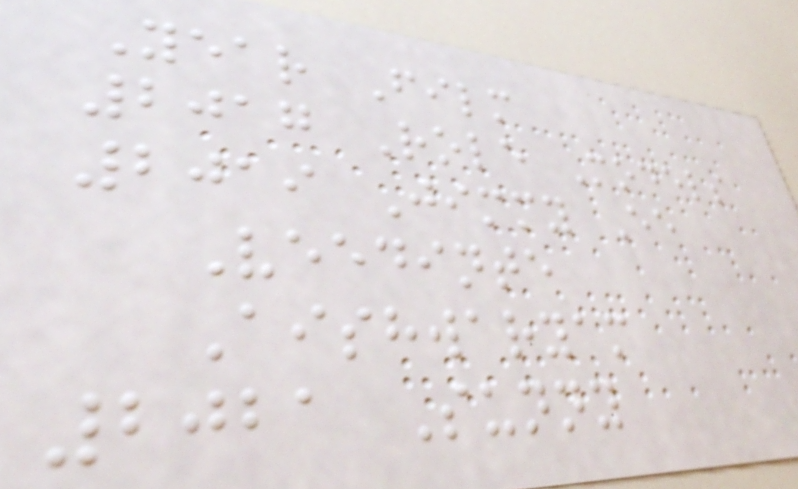Year Film
2017 Role Models
2019 Jimmy Ee
Veedinte
Aishwaryam
2021 Sunny
